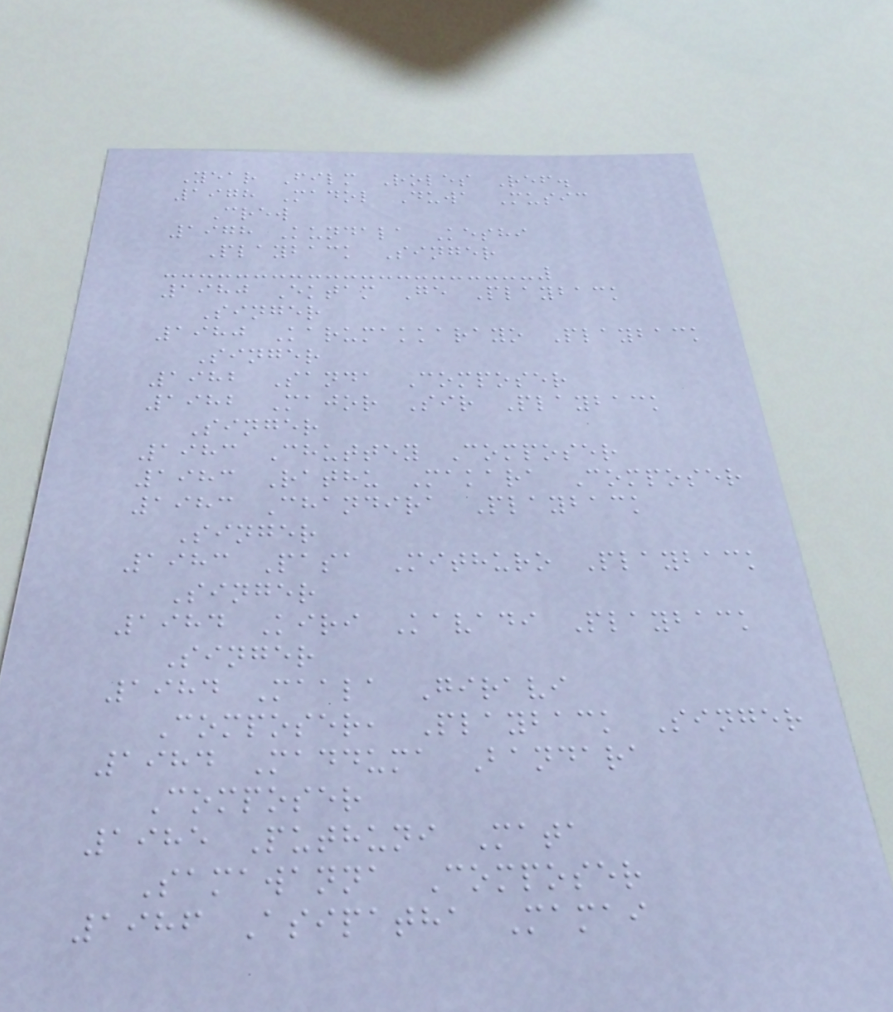Year Film Roles Ref.
1978 Madol Duwa Music
Crew
1978 Kundala Keshi
Playback Singer
1980 Ektam Ge Playback
Singer
1980 Karumakkarayo Playback
Singer
1982 Sanda Composer
1982 Major Sir Playback
Singer
1983 Chuttey Composer
1983 Rathu Makara Composer
1983 Chandira Playback
Singer
1983 Pasa Mithuro Playback
Singer
1984 Kiri Kavadi Playback
Singer
1984 Maala Giravi
Composer, Playback Singer
1984 Madduma Bandara
Composer
1985 Puthuni Mata
Samawanna Composer
1986 Asipatha Mamai
